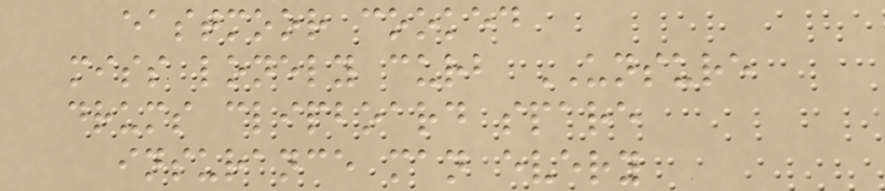eastmoor cooked
miss lonely curb UNSURE
drums clipboard spare
insurance man every
